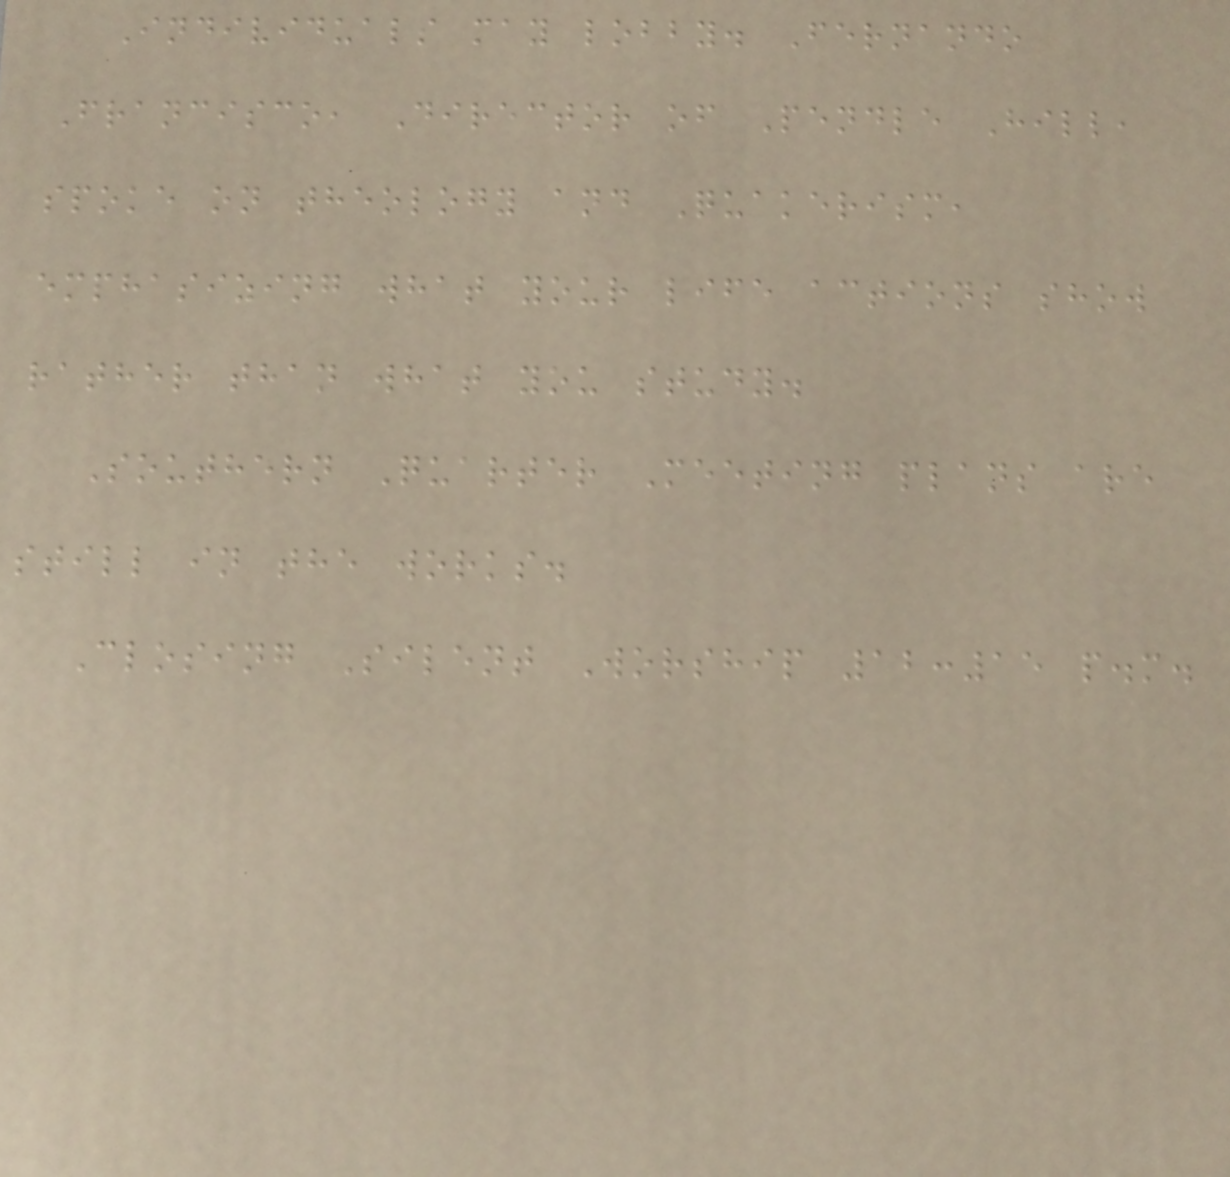Individuals may lobby. Fernando
Francisco, Director of Pendle Hill,
spoke on theology and Quakerism,
emphasizing what your life actions show
rather than what you study.
Southern Quarter Meeting plans are
still in the works.
Closing Silent Worship 12:15 p.m.
